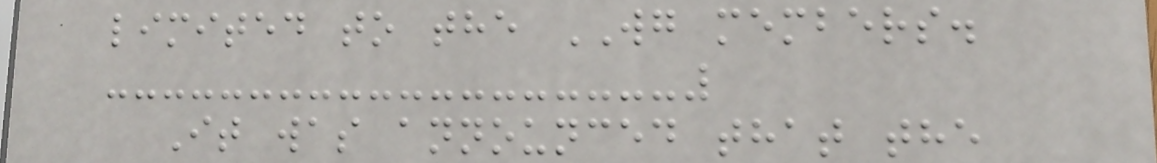limited to the WG members.
It was announced that the
